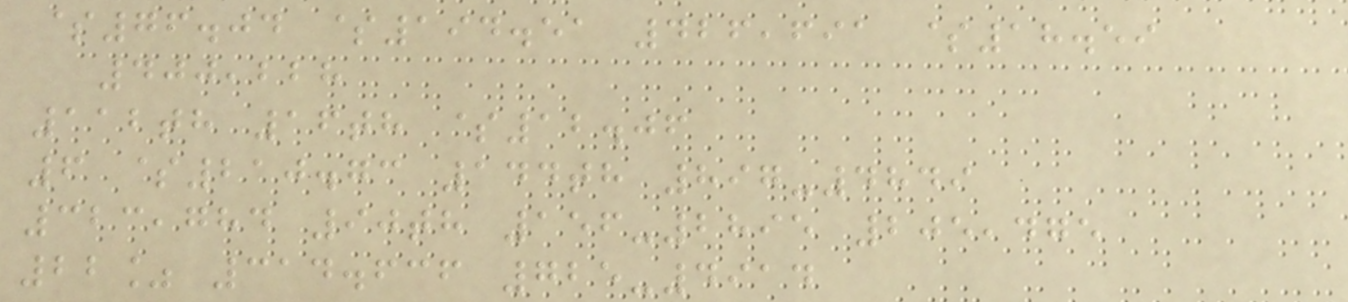$76.04 $194.51 426,691 $18.59
400,228
112th 16th $12.06
6 $210.73 144th 897-4849
323,784 90th 156-2895 205,475
22% 314.636 725-4914
